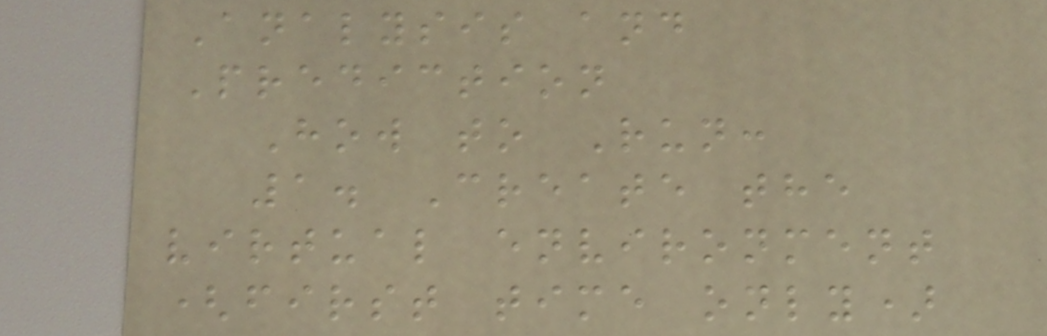Analysis and
Prediction
How to Run:
1. Create the
virtual environment
(first time only)
